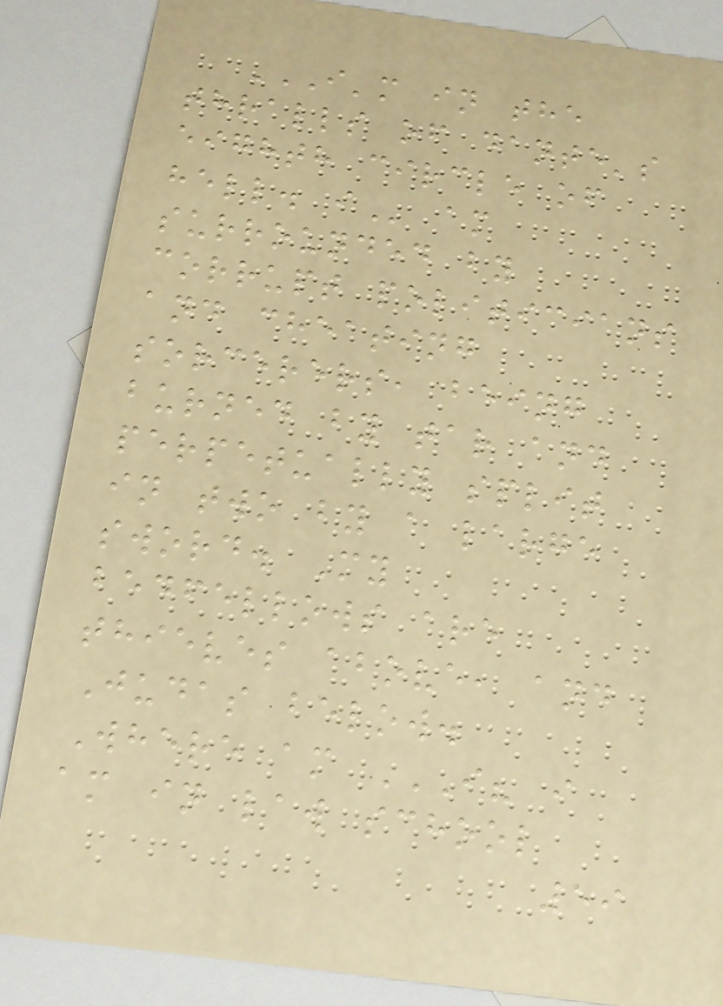I'M IN THE
THRALLS OF DANTE'S
EIGHTH CIRCLE OF
HELL. I am
surrounded by
corrupt politicians
and cheating
sorcerers, being
burned by tar and
perpetually split
in two by a large
sword. My
bedfellows are
thieves above, and
Judas below.
Where am I? I
AM IN LAW SCHOOL
59
